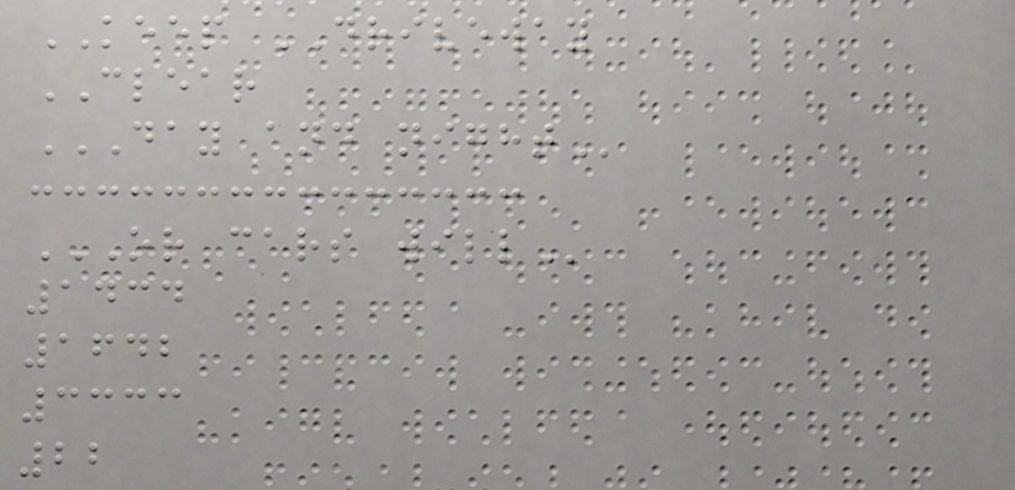KEEP DRIVEWAY
CLEAR
DAY AND NIGHT
OR CARS WILL
1434
1642
3333
22
